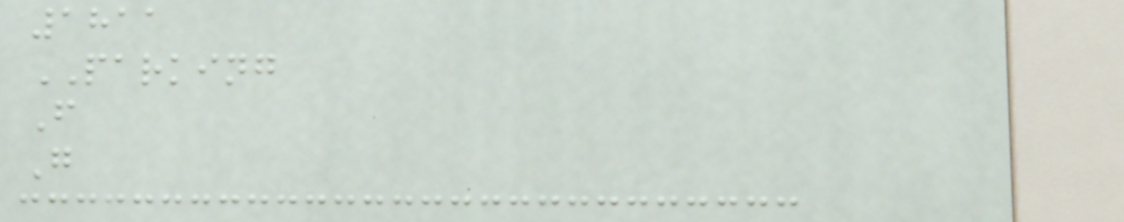1811
PARKING
F
G
